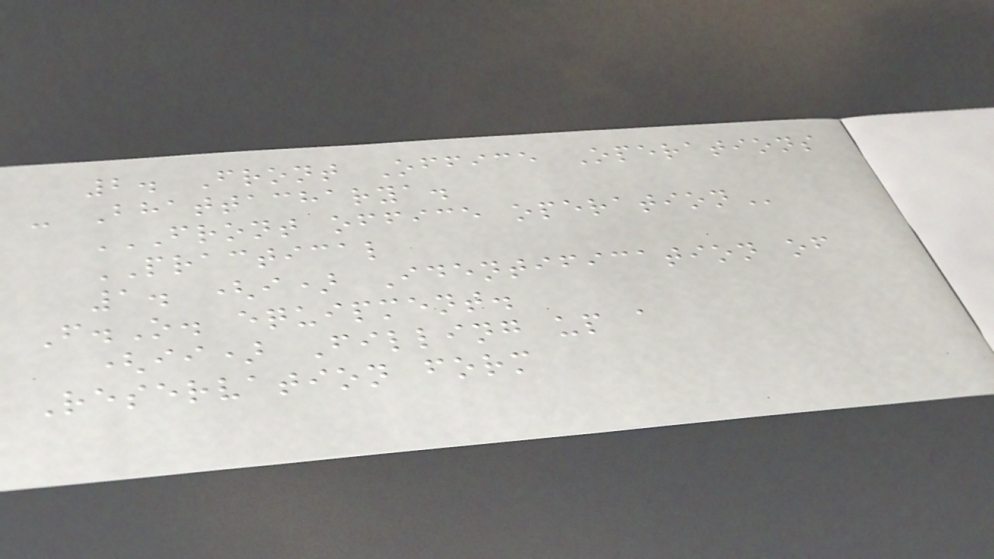2. Front Office Operations
- Bhattacharya.
FRONT OFFICE OPERATION
PRACTICAL
1. (i) Identification of
F.O. equipment.
(ii) Filling up a
Reservation form
